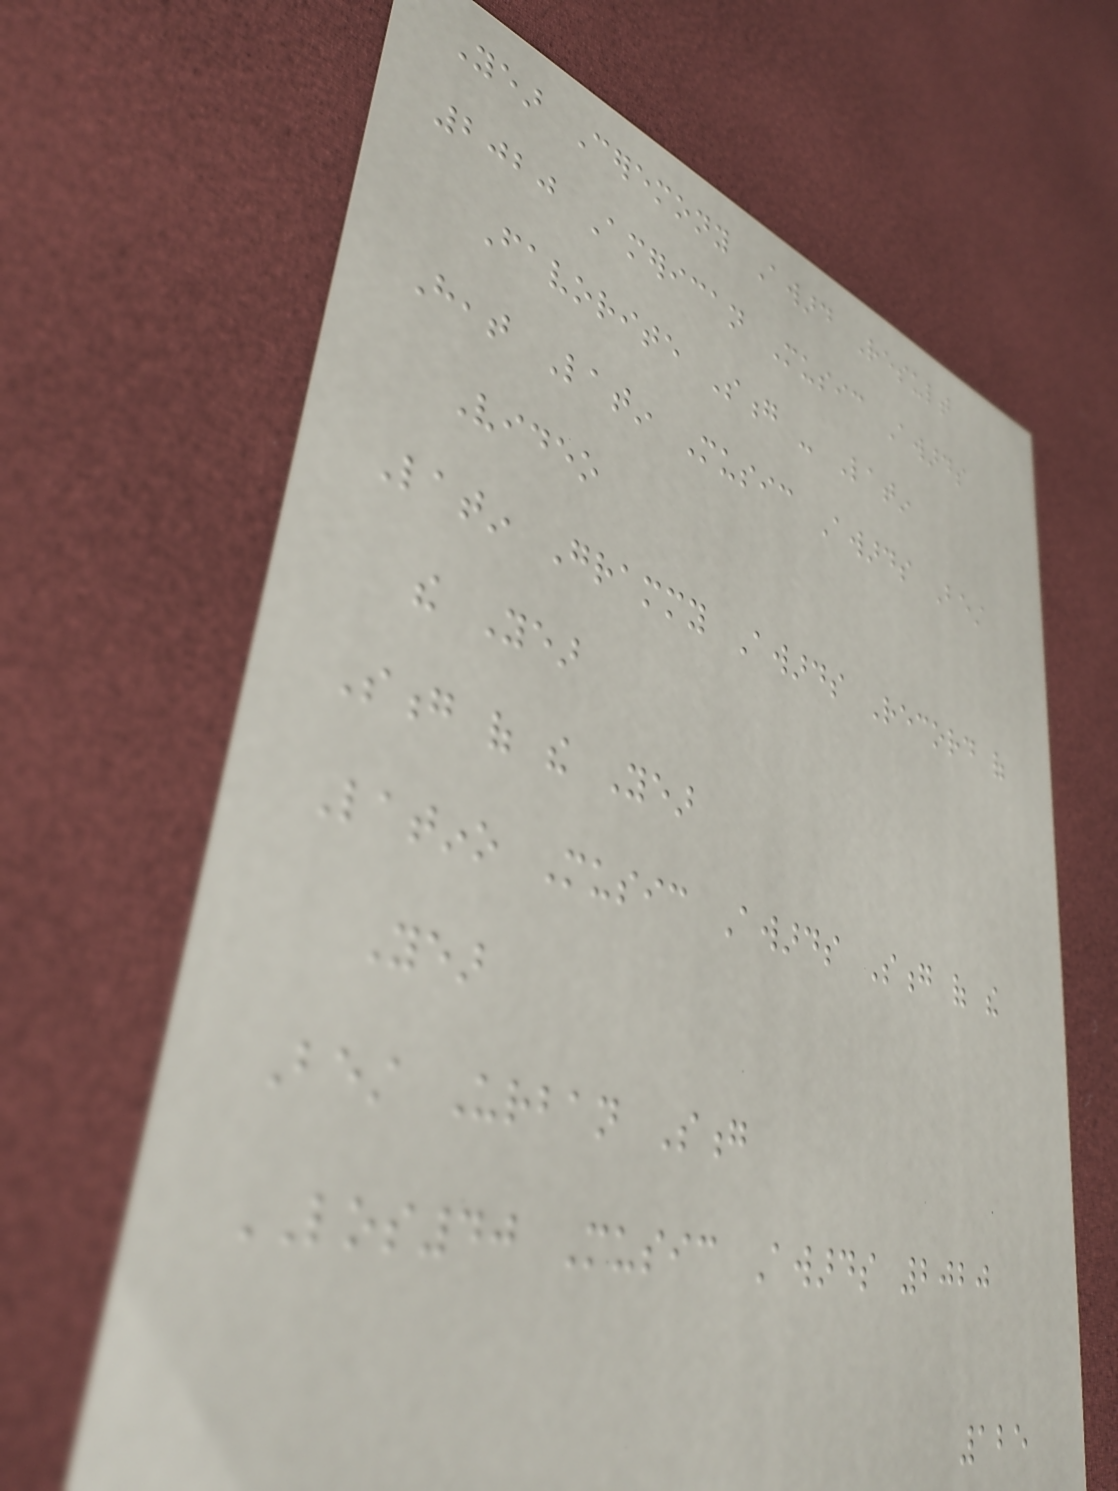Year Ceremony Award Result
2020 American Music Awards
Favorite Song - Latin
Heat Latin Music Awards Best
Video
Latin Grammy Awards Record of
the Year
Song of the Year
Latino Music Awards Song of the
Year
Best Urban Song
LOS40 Music Awards 2020
125
